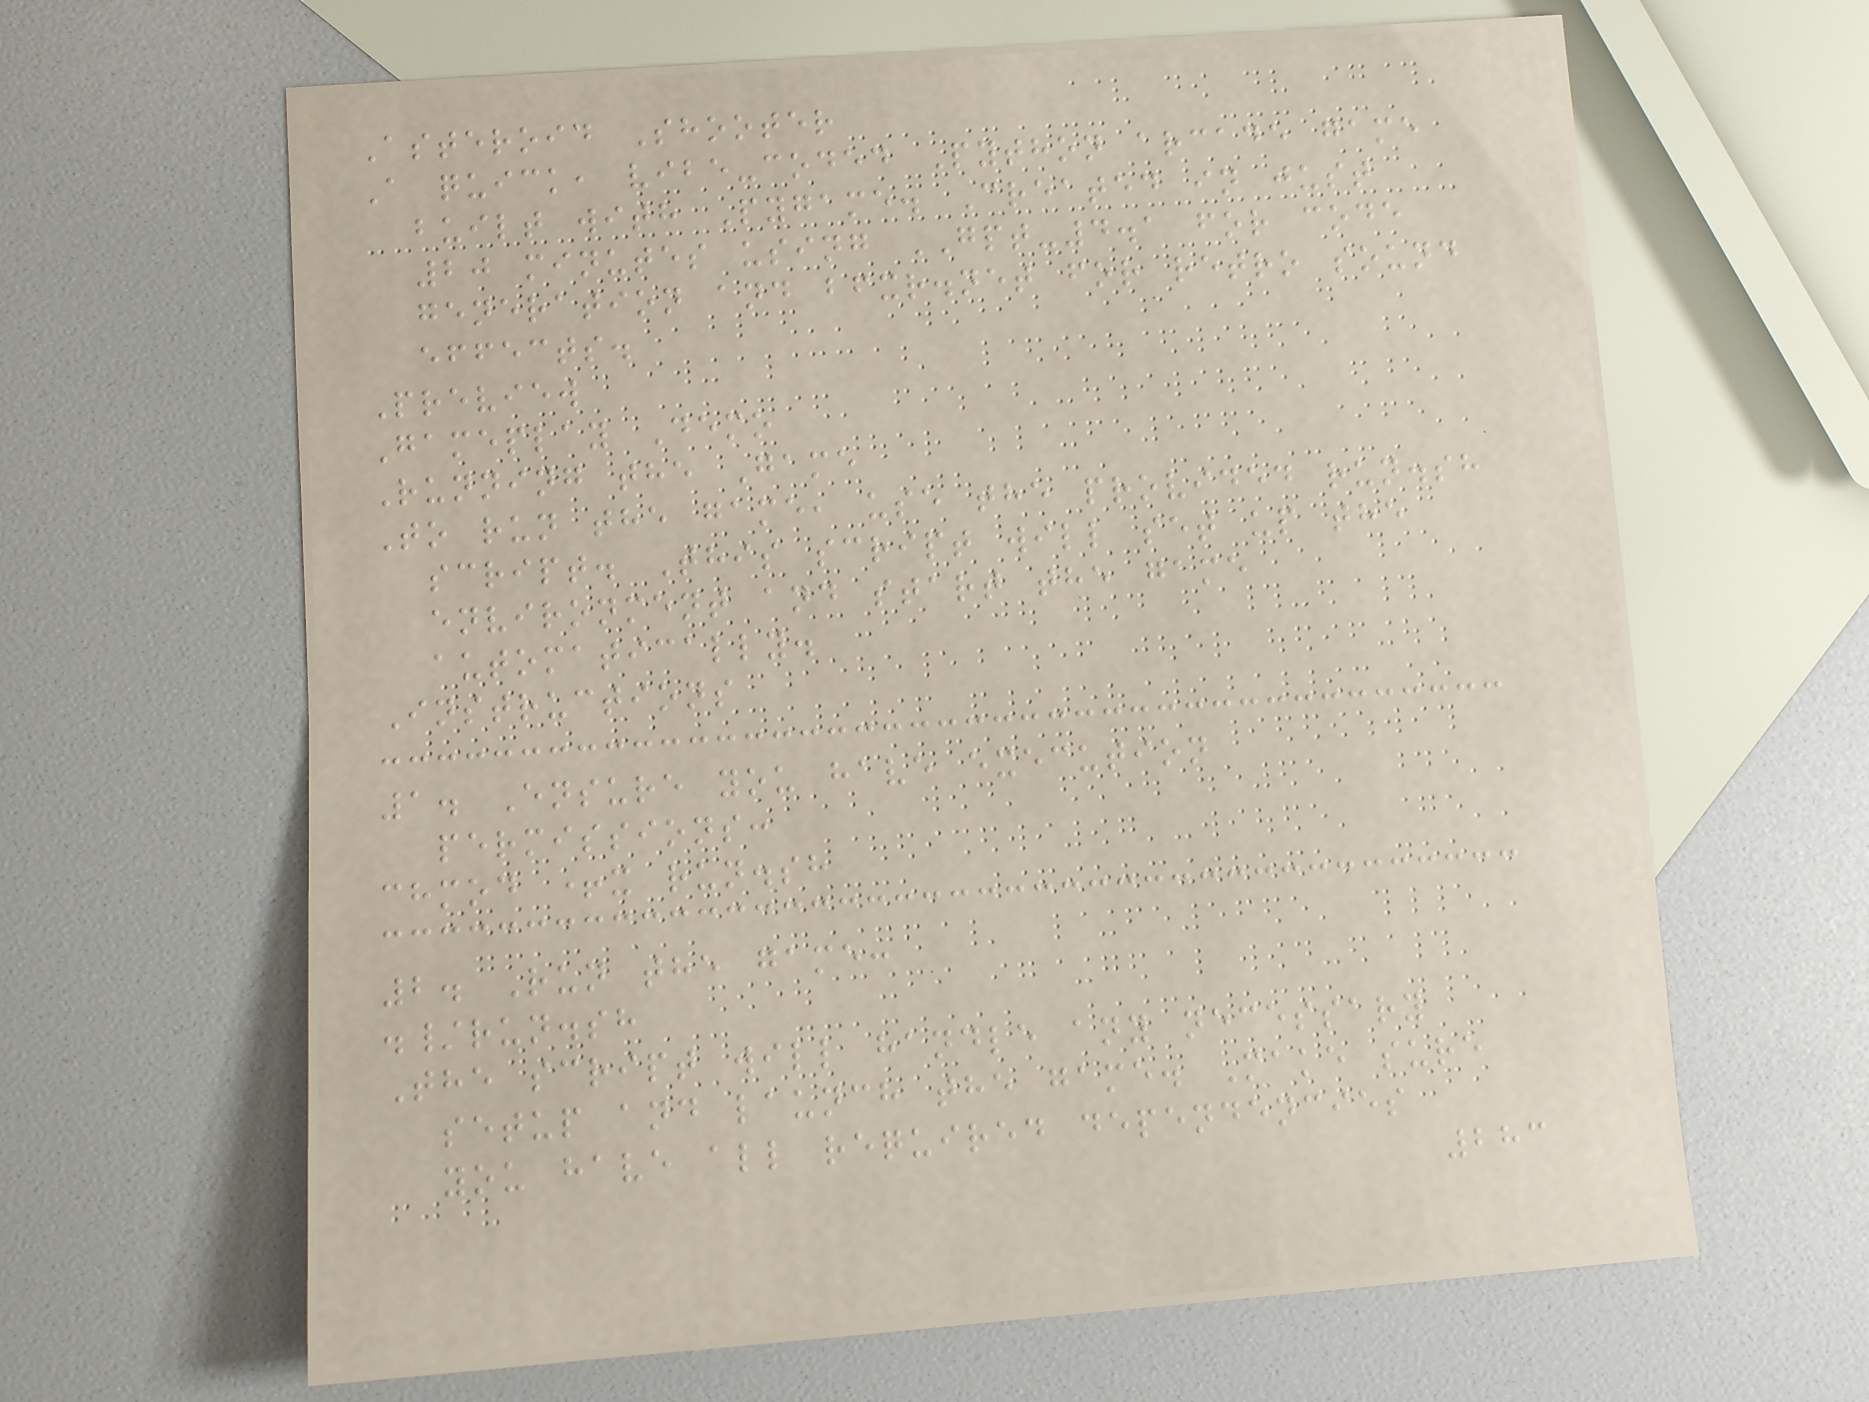Asteroid Shooter
A quick, vibe-coded Python arcade game
built with Pygame. Created in just
20 minutes using GPT-4.1 for code
generation and bfxr.net for retro sound
effects.
Preview
Gameplay Demo
Running the Game
To run the game, use the provided run.sh
script. This script will set up the
environment and start the game
automatically.
Instructions
1. Ensure you have execution
permissions:
chmod +x run.sh
2. Run the game:
./run.sh
The script will handle any necessary
setup and launch the game. Make sure
you have all required dependencies
283
